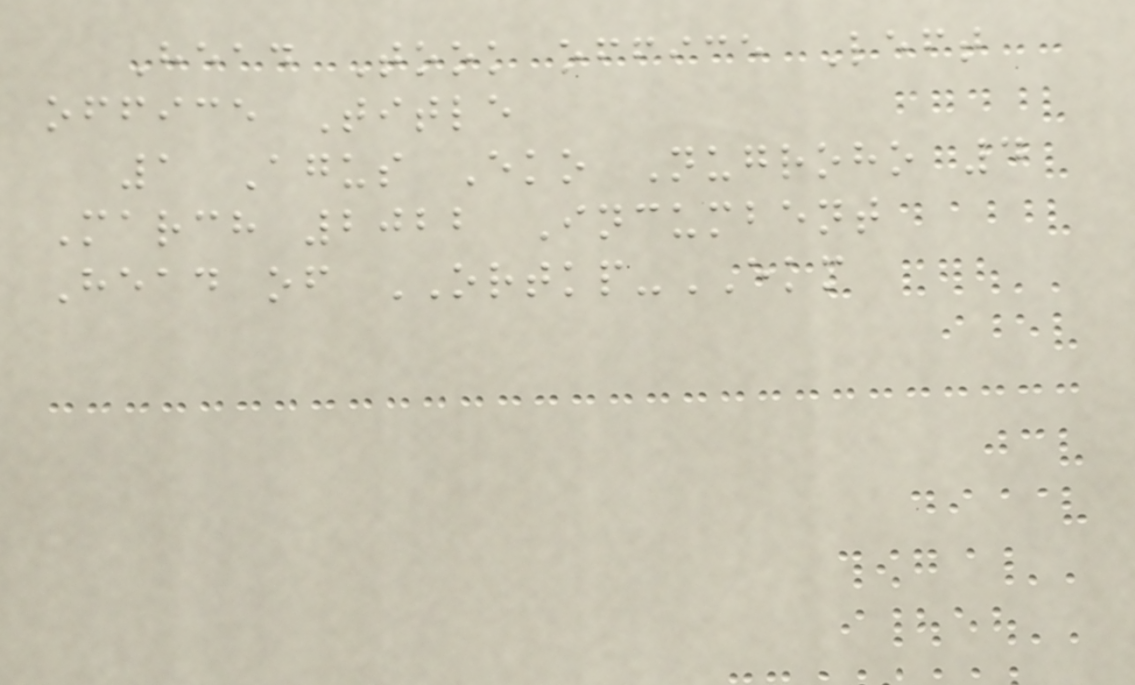Head Took office Left
office Title
1 Agus Eko Nugroho 4
March 2022 Incumbent
Head of ORTKP-EKM
